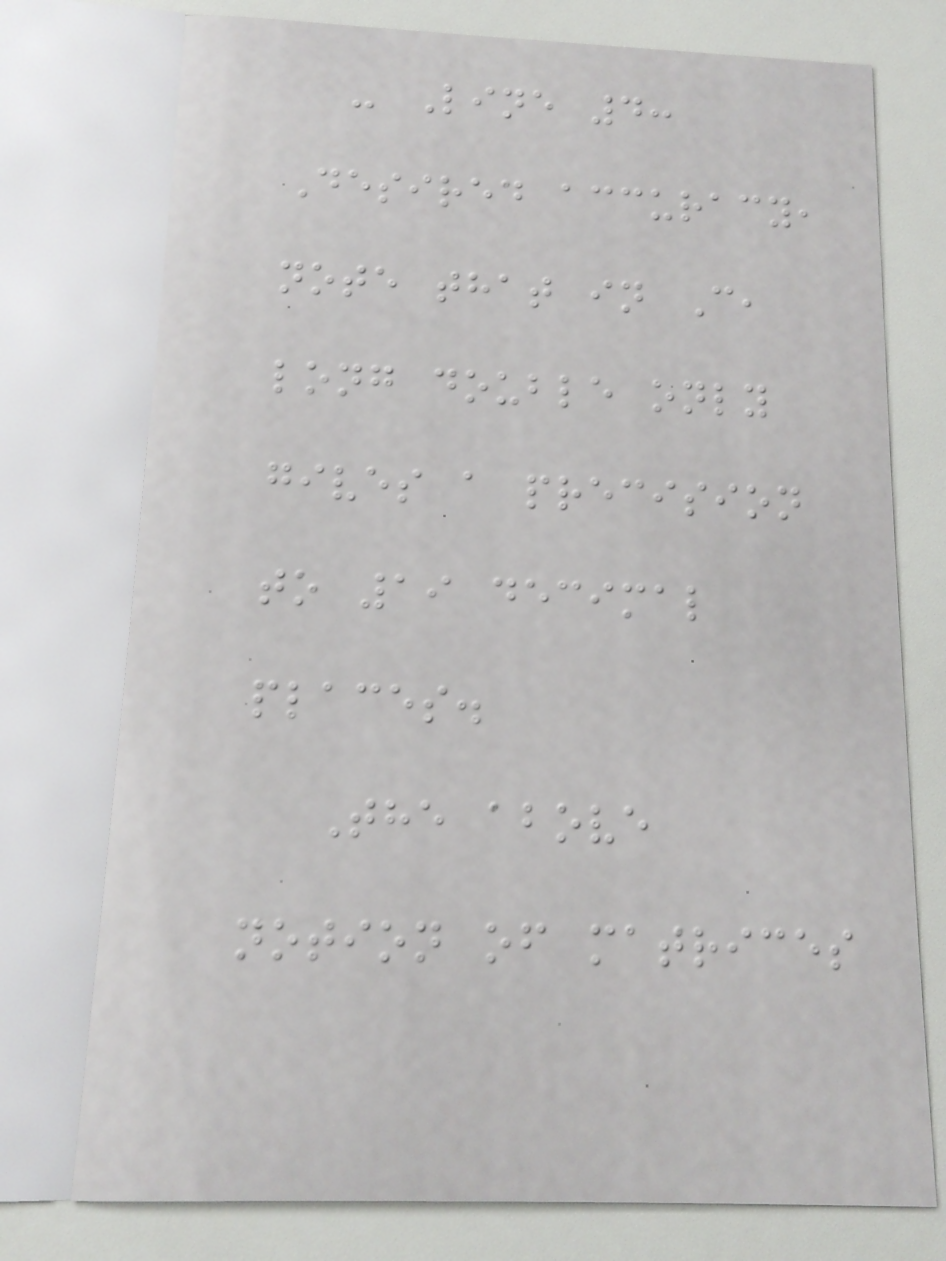- Line 4:
Desired accuracy,
note that in C,
long double only
gives a precision
to 19 decimal
places.
The above
notion of matrices
